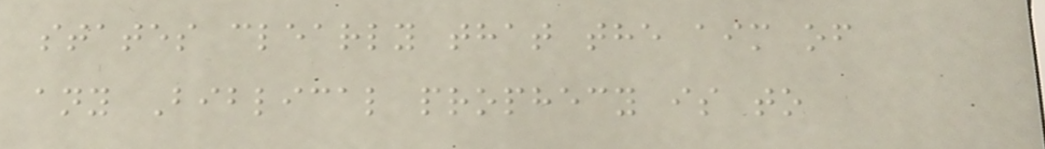states clearly that the aim of
any Biblical prophecy is to
